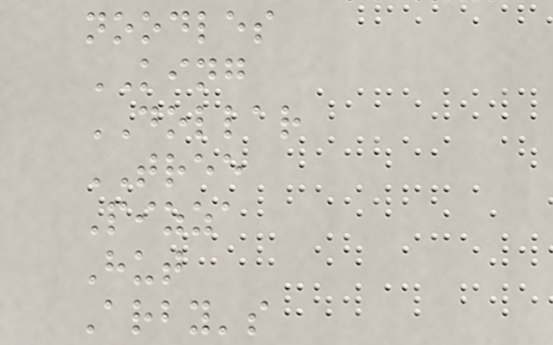noodles
KING
DOLLAR
TREE
Pizza
Hut
Arby's
